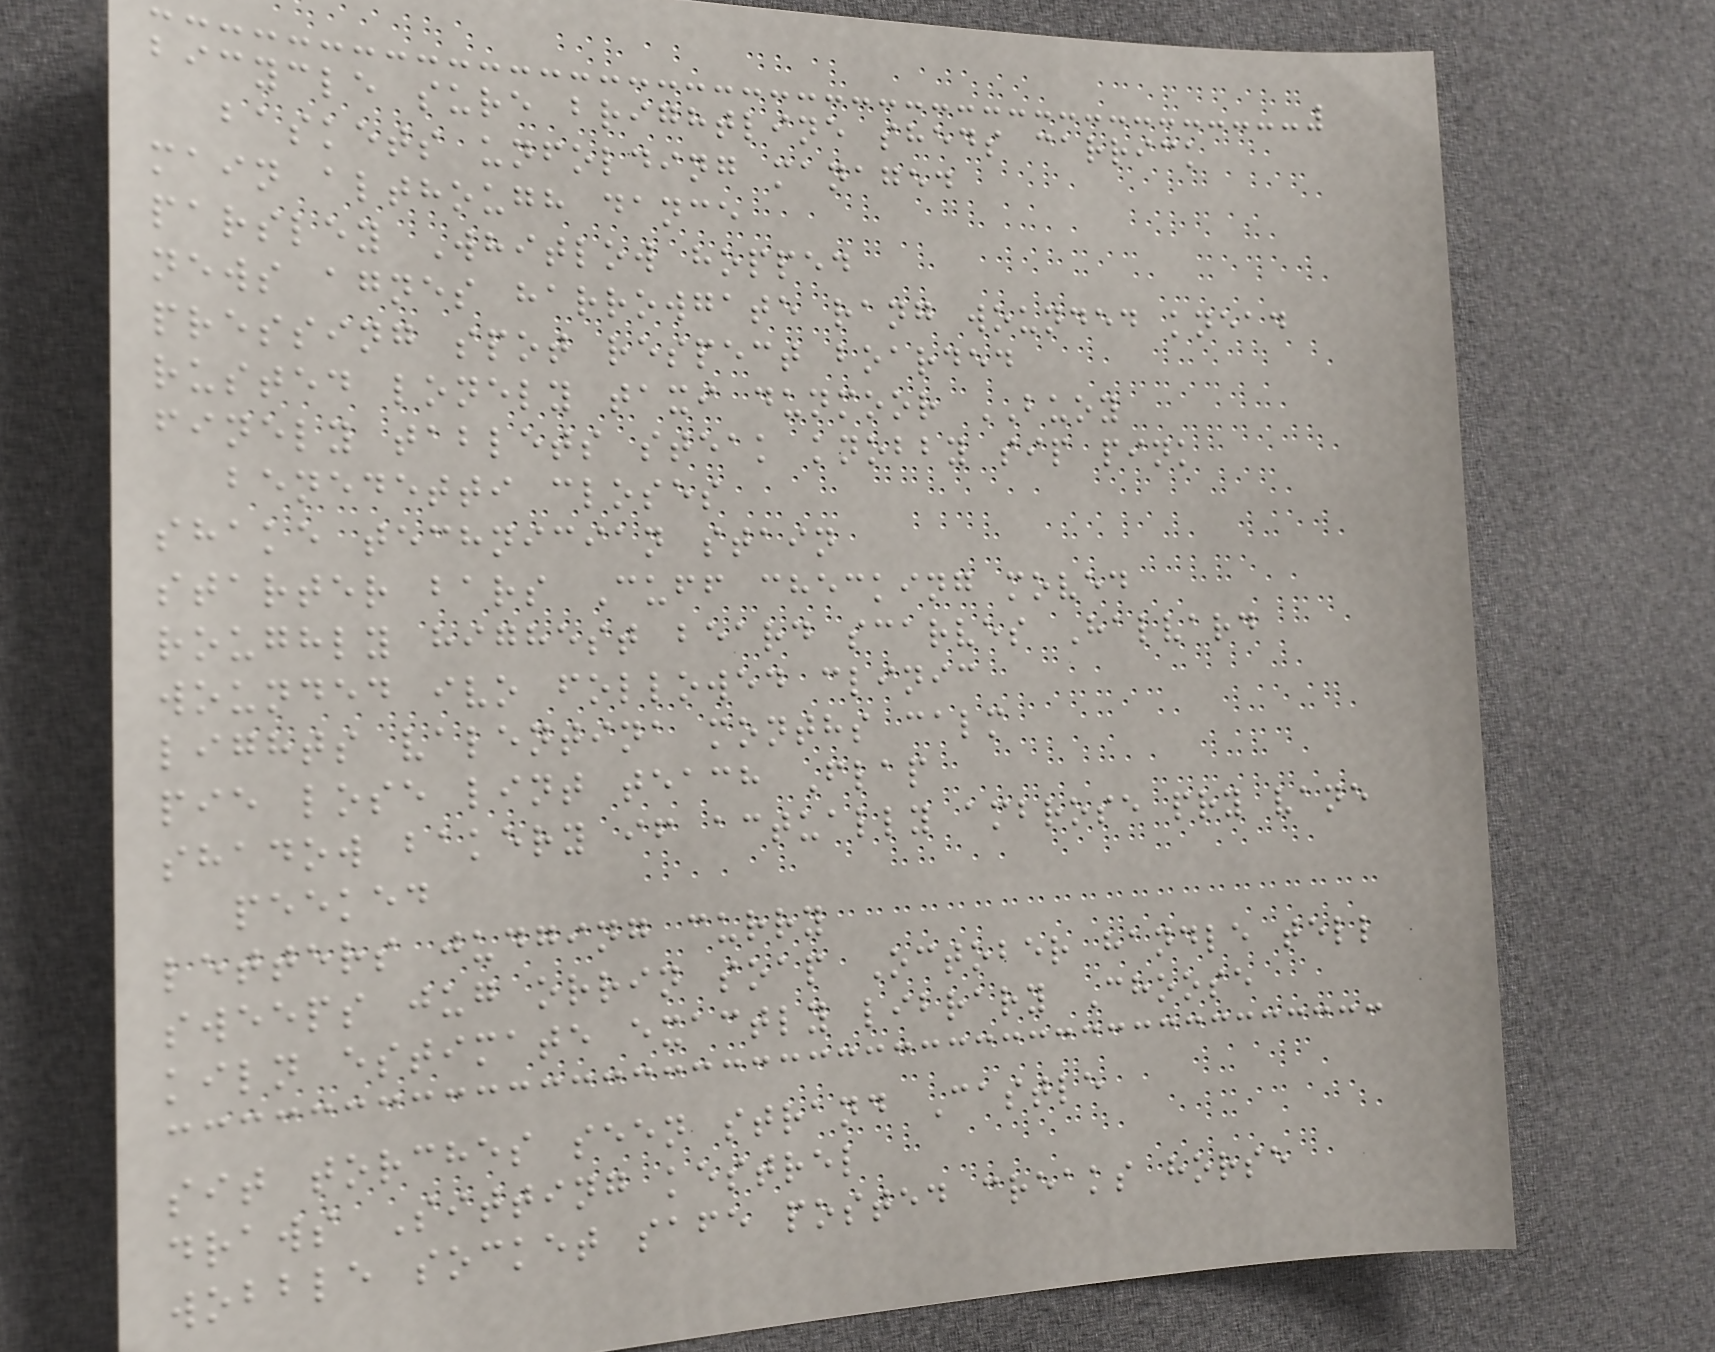bicycle sure brightline sheds carrick
baskets unfolding managed
main although dance
parsley Whitlow hopped
news agnes harrowgate rang wounded knead
pressing spot respect boarded
rusted lonely taxi dunmoor BUOY
finely tablets steak knobby sip pink
benedetti closes
shake technician stain
starter bars Cuff checking moved
roughly highest beard scarves Halvard
wounded ivo followed clinic
lights valentina months calm
pie lose lint teach Flap
shadow bakery if actually ambrose pry vane
peeked
letters judging curry
sweeps jug orrin soap October handle tell
kiln estimate exactly library Choose
sit torches seen strand Castle
draws Sitting kestrel
wobble socket safe posted creaks horse
